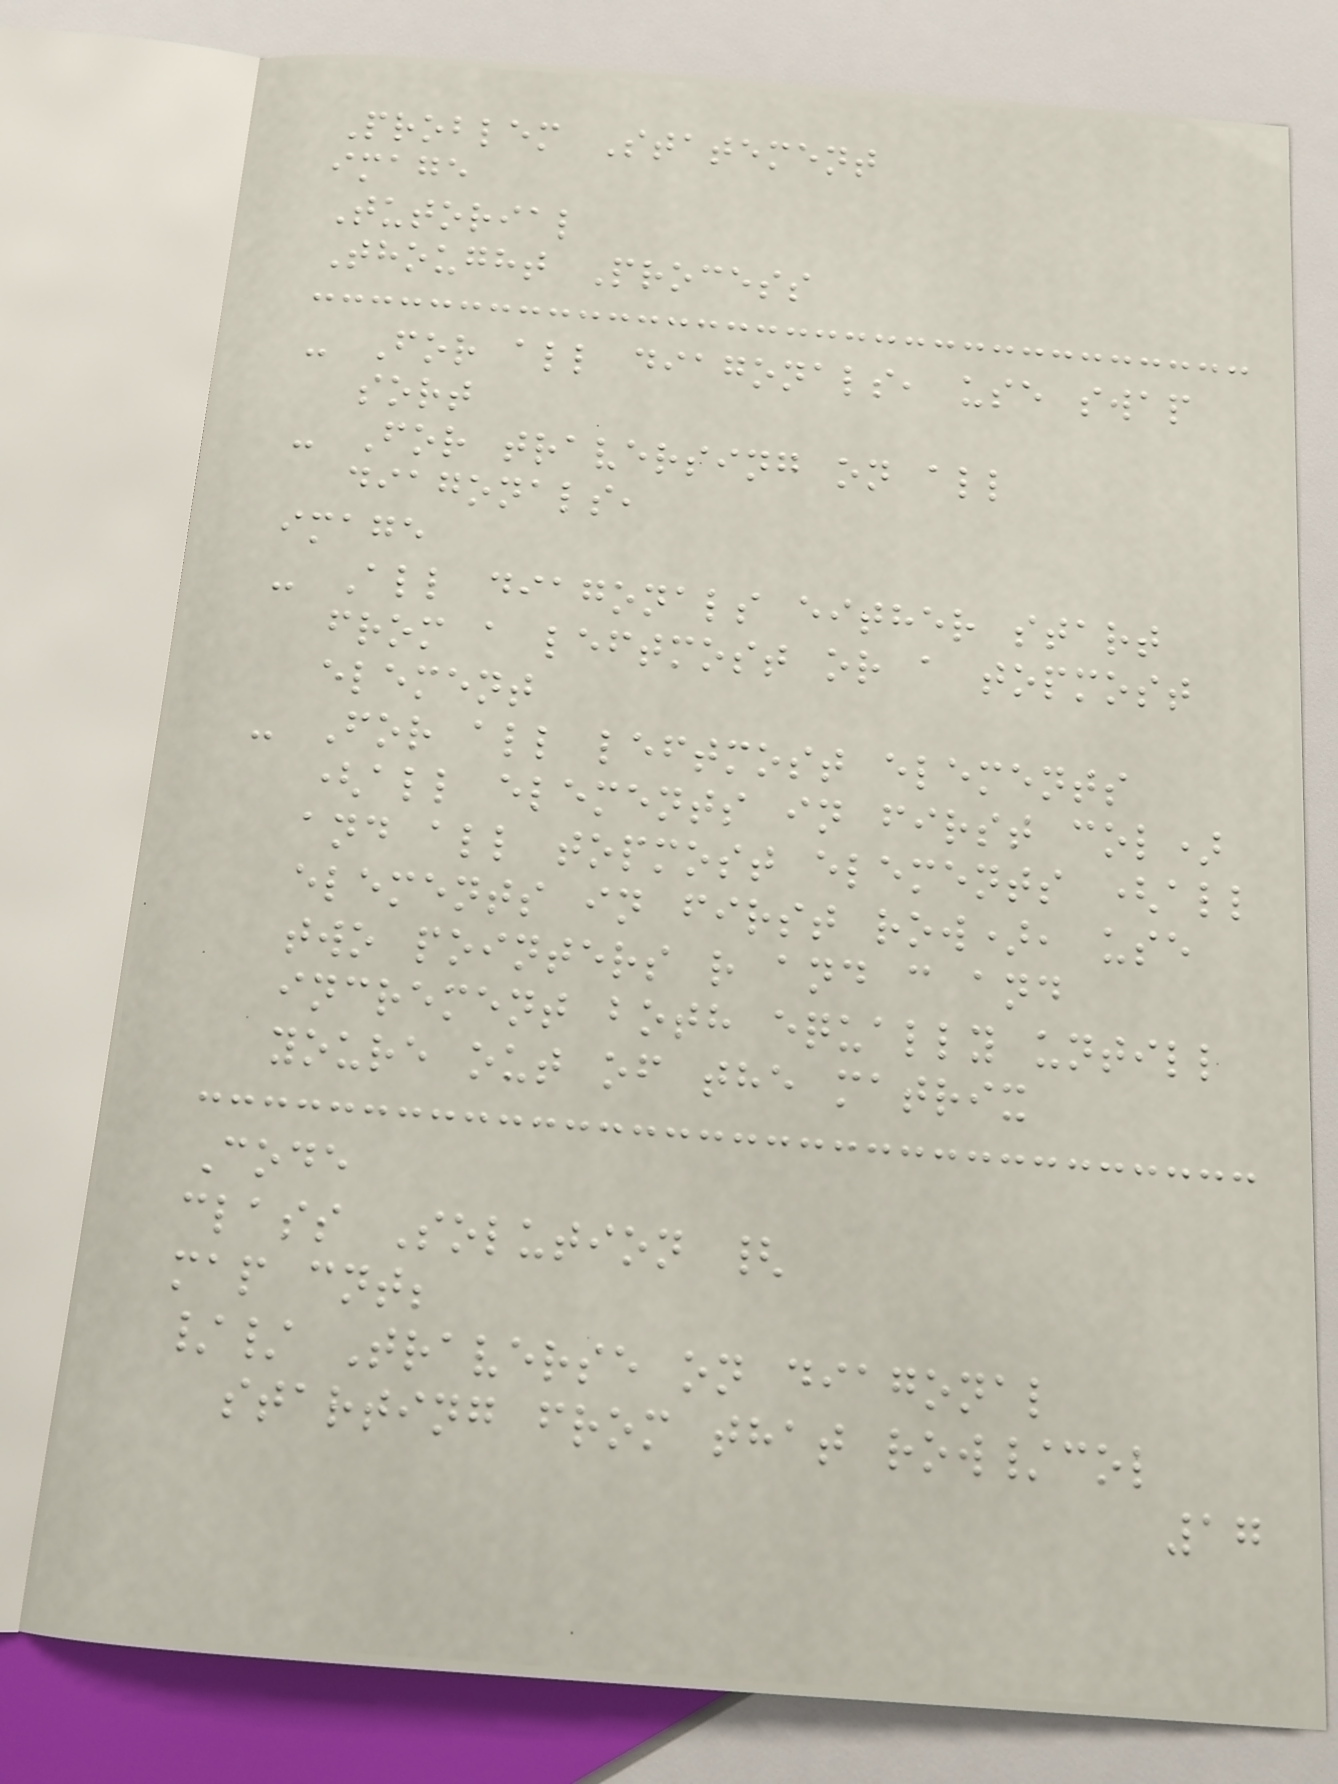Problem Statement
image
Tutorial
Thought Process
- For all diagonals, use swap
sort
- For traversing on all
diagonals,
image
- All diagonals either start
from a leftmost or a topmost
element
- For all leftmost elements
(all elements in first col)
and all topmost elements (all
elements in first row), use
two pointers r and c and
increment both equally untill
youre out of the matrix
Code
class Solution {
map cnt;
// Traverse on diagonal
starting from that row/col
17
